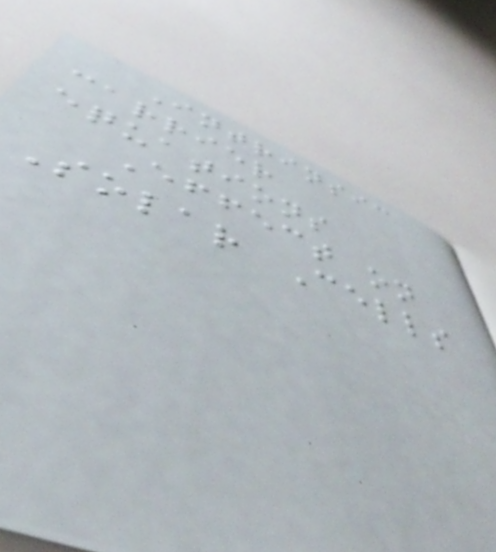Intrinsic
carrier
equations
Effect on
Solar Cells
